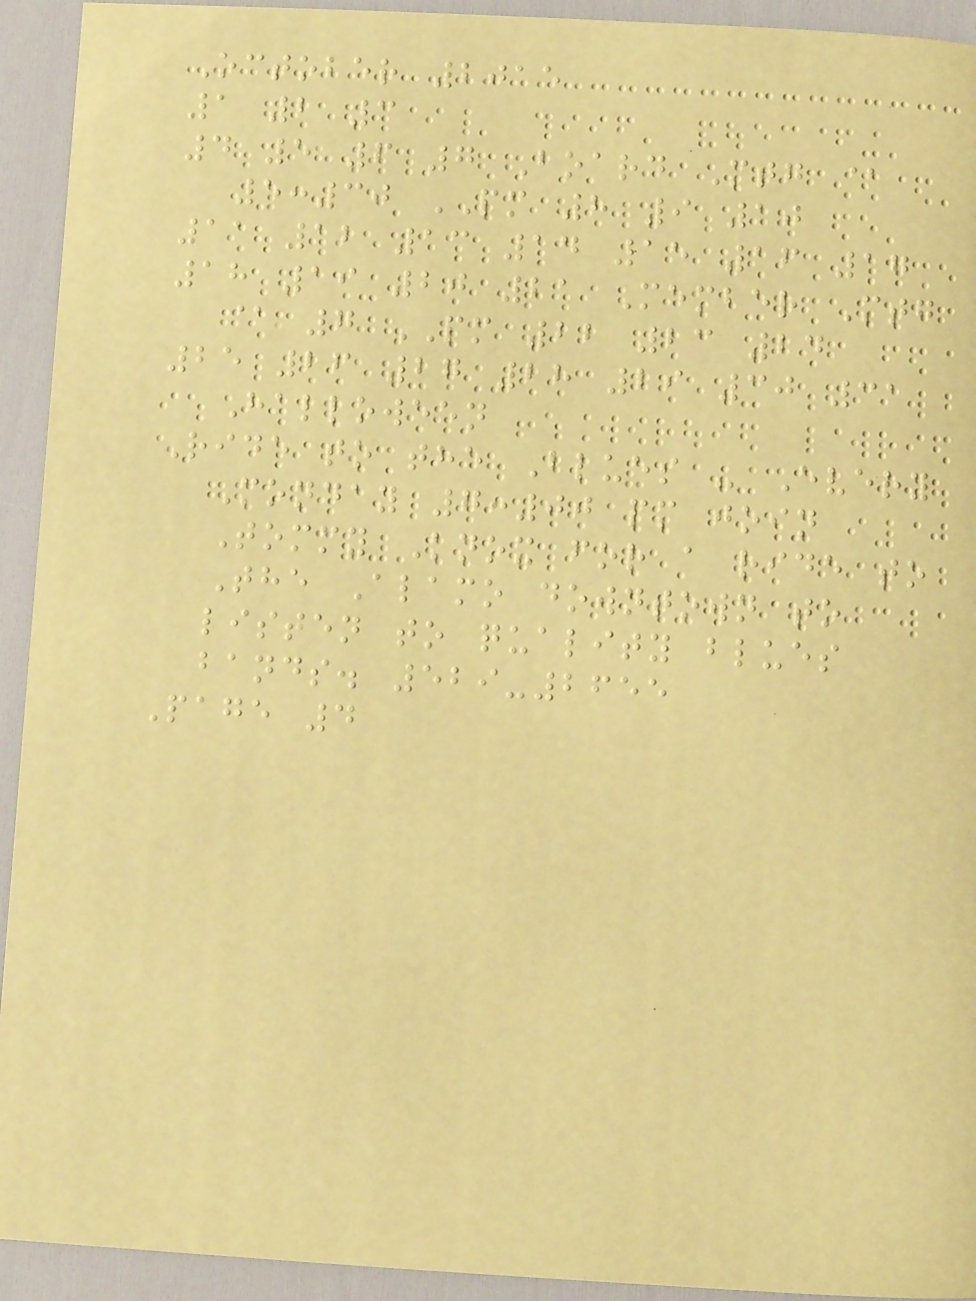October 2015
1 2 3
4 5 6 7 Board Mtg @
5:30 PM 8 9 10
11 12 13 14 15 16 17
18 19 20 21 Member Mtg
@ 7 PM 22 23 24
25 26 27 28 29 30 31
Halloween
Ride to the Blues - Every
Monday 7:00 pm join
Tommy Knox for a ride to
The Alamo downtown to
listen to quality blues
bands. 529-2655
Page 4
